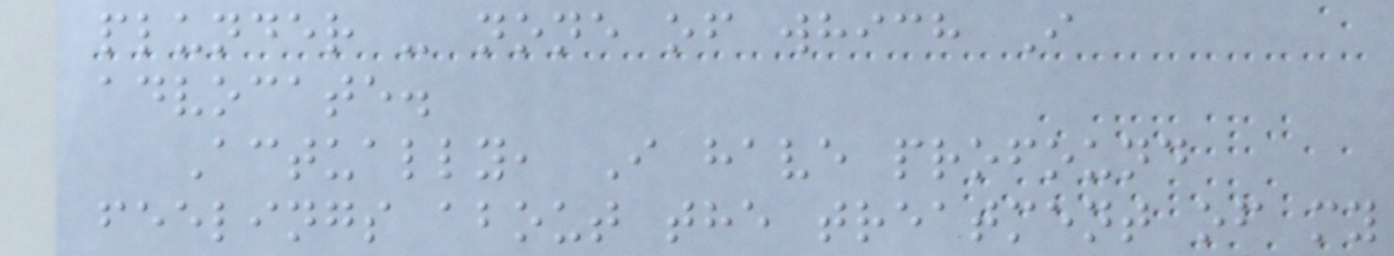plunder - none of which I
advocate.
Actually, I have profound
feelings about the treatment of my
